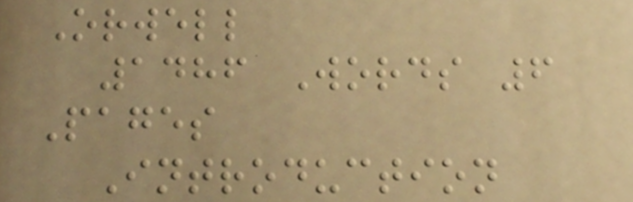Orwell
1486 Words 6
Pages
Introduction
